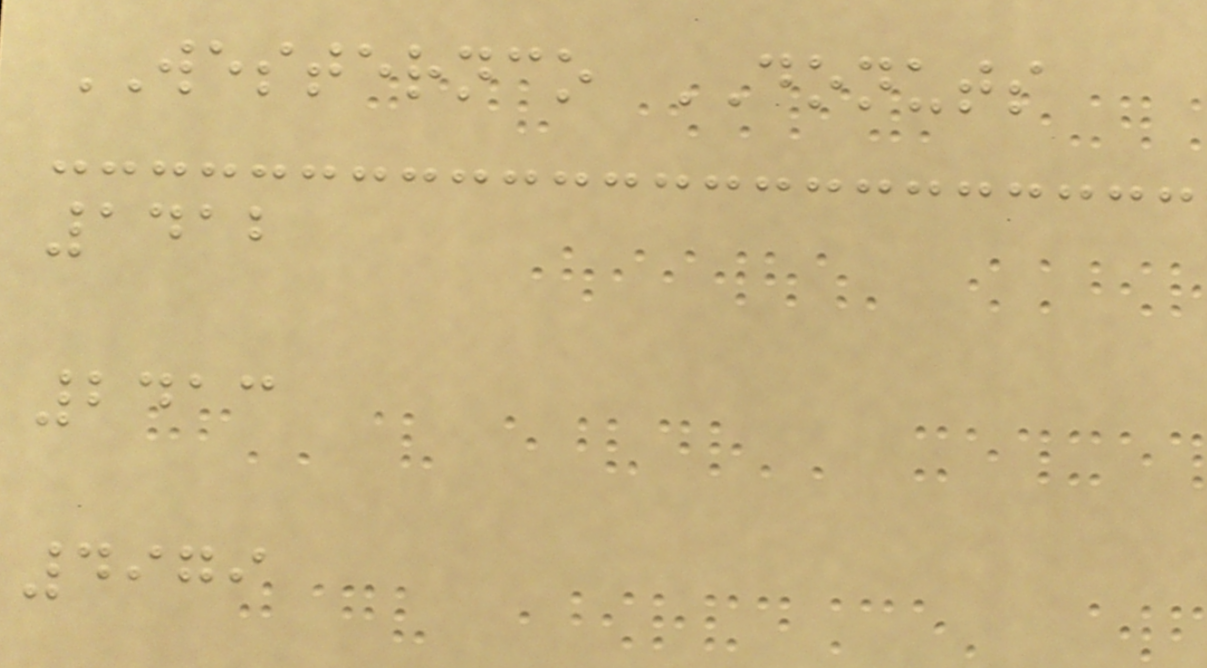WESTERNCO DONUTS
1412
2413
4979
